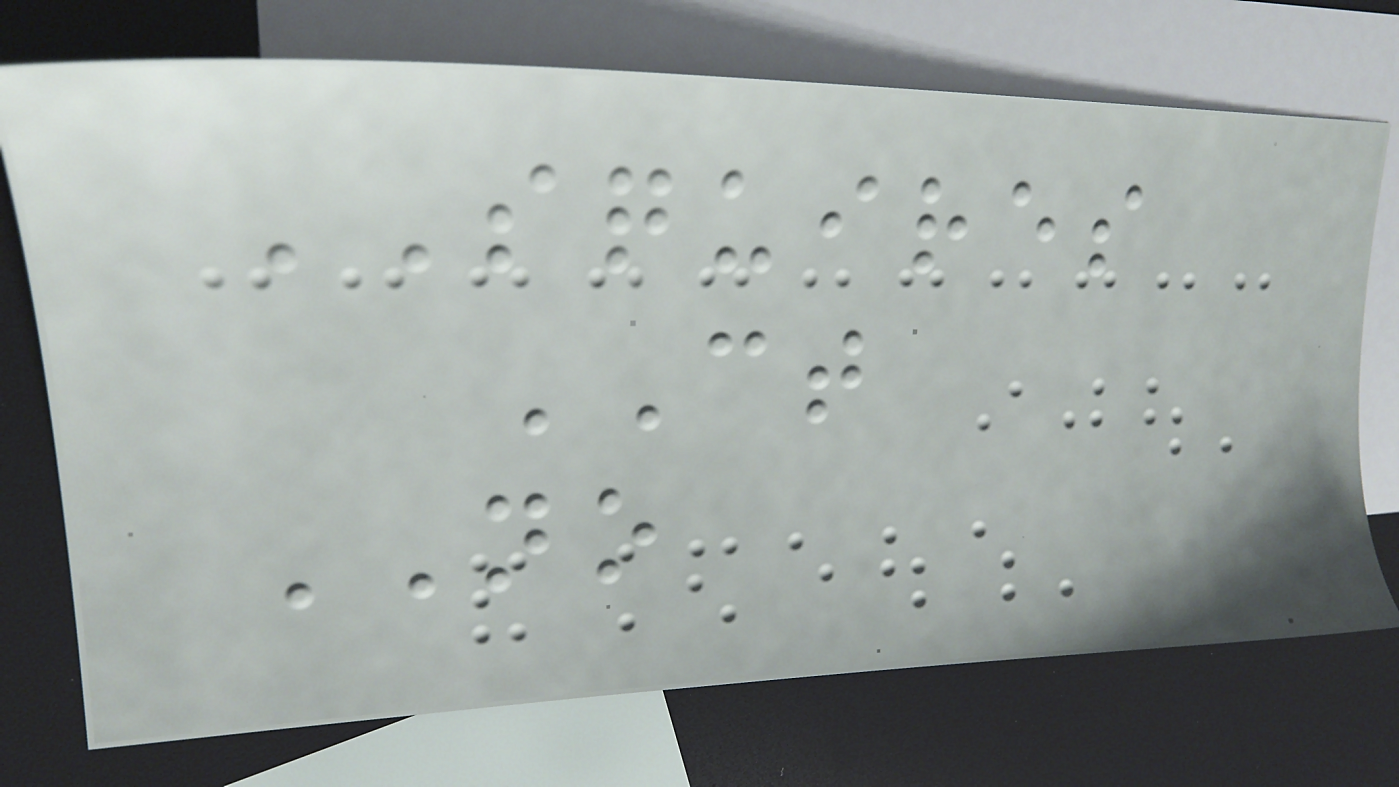SQUIRES
CT
NO
